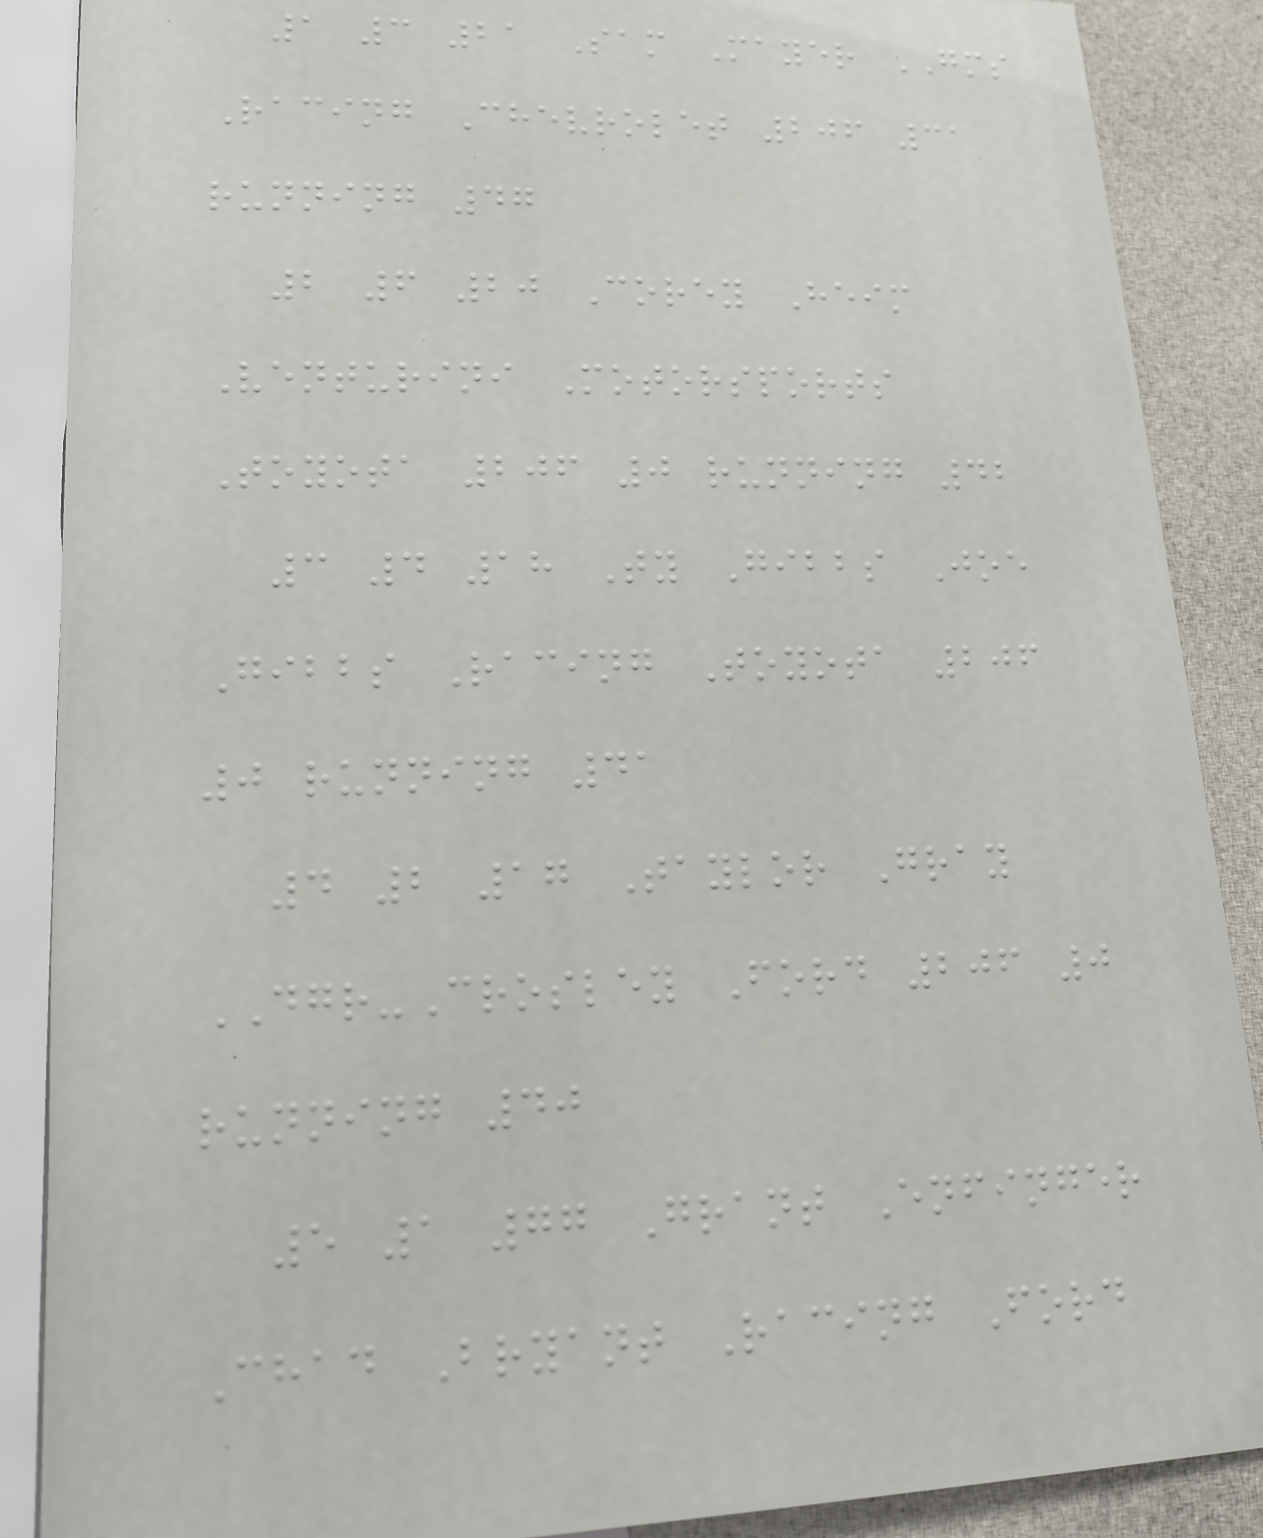1 3 21 Sam Mayer GMS
Racing Chevrolet 206 31
running 47
2 6 20 Corey Heim
Venturini Motorsports
Toyota 206 0 running 42
3 4 18 Ty Gibbs Joe
Gibbs Racing Toyota 206
0 running 41
4 2 17 Taylor Gray
DGR-Crosley Ford 206 0
running 40
5 1 77 Grant Enfinger
Chad Bryant Racing Ford
